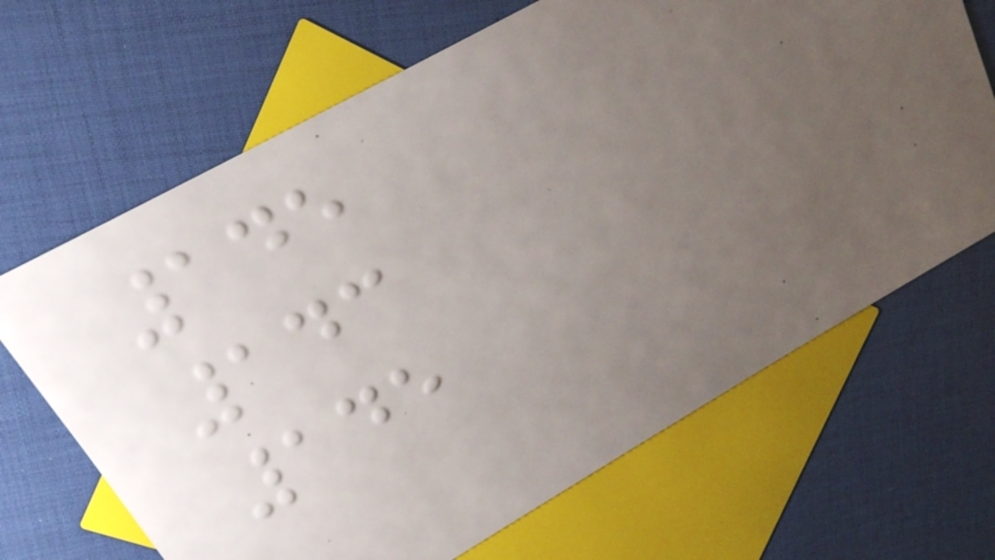145
143
145
